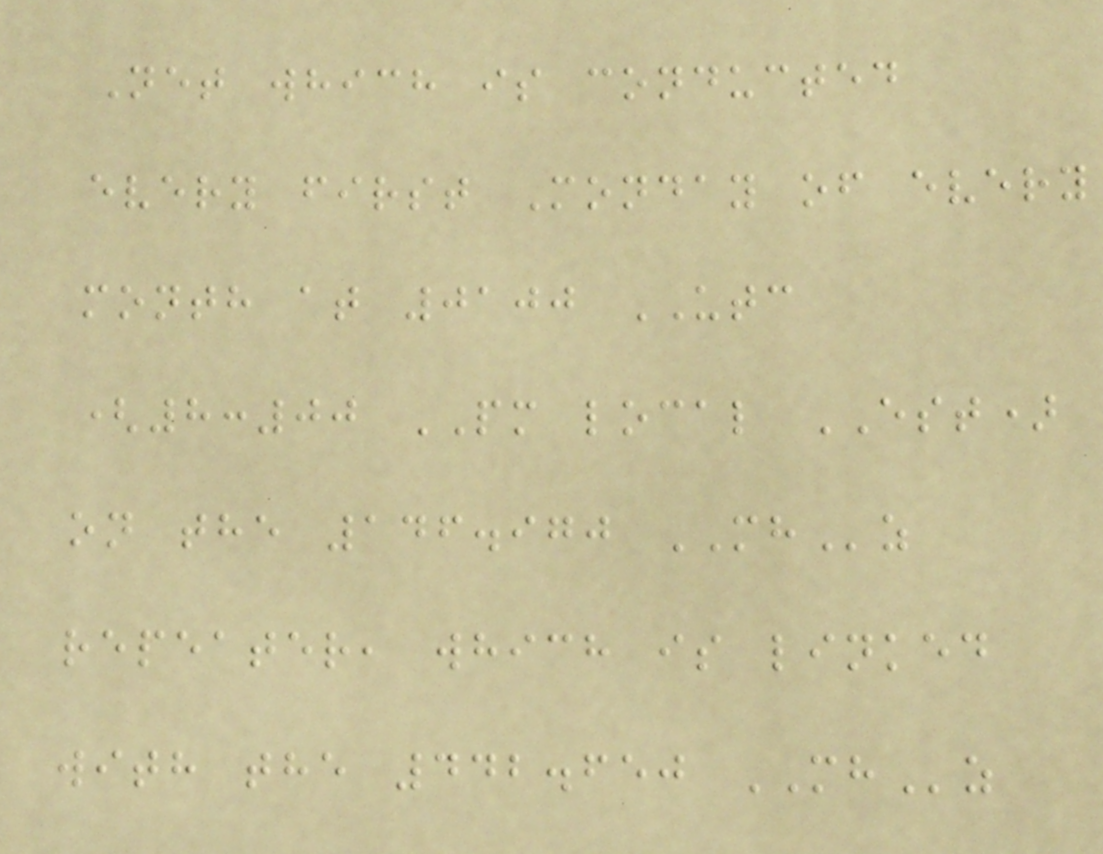Net which is conducted
every first Monday of every
month at 0100 UTC
(8:00 PM local EST)
on the 146.970 MHz
repeater, which is linked
with the 442.650 MHz
